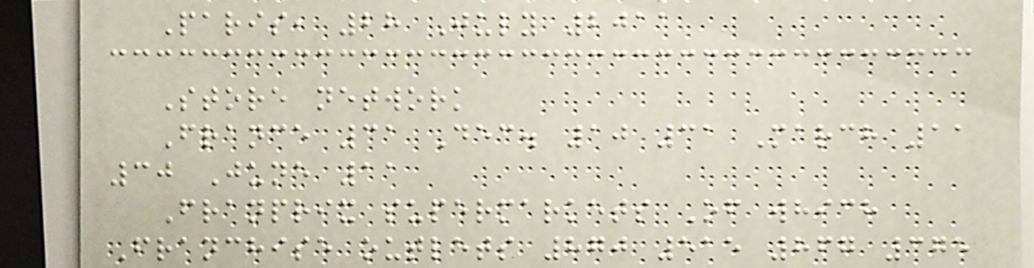Paris, 28 July 2011
Store network
France 31 Dec. 10 31 March 11
30 June 11
Franprix supermarkets Of which
Franchise outlets 870 515 867 375
